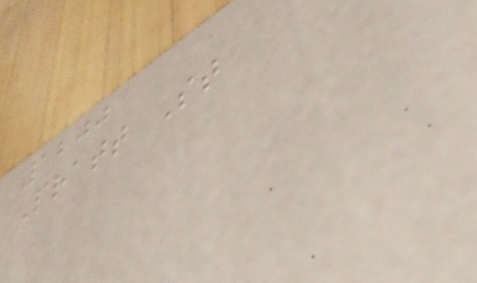1200
Pratt St
